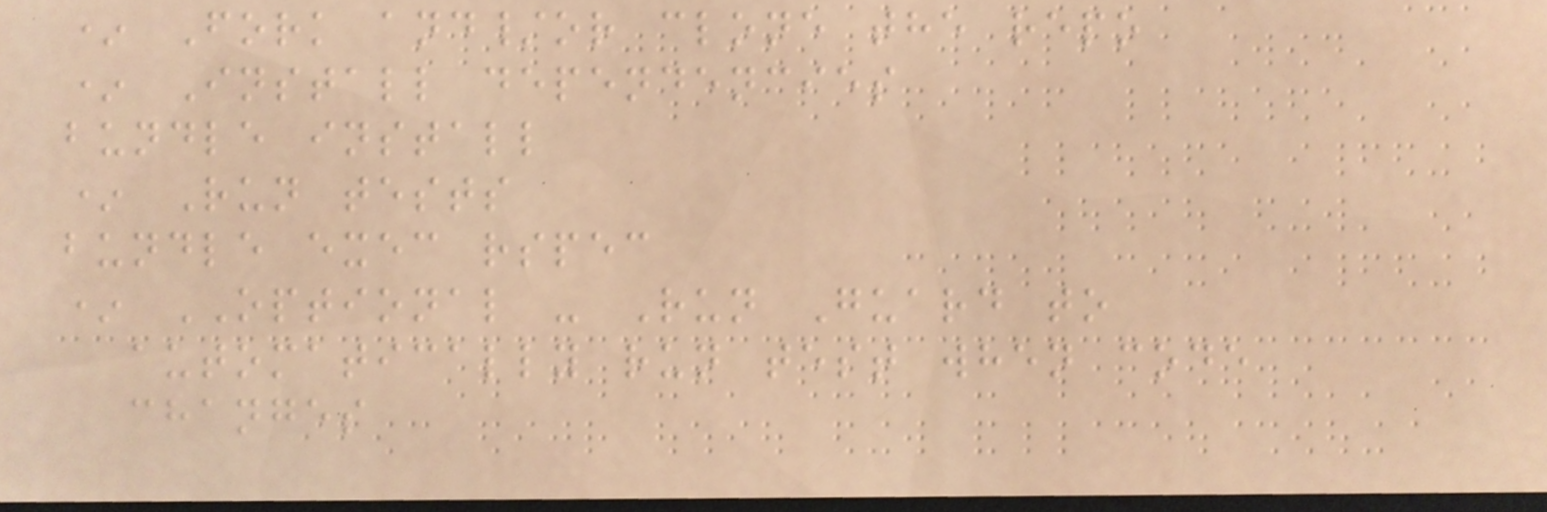* Fork and/or clone the repo
* Install dependencies
bundle install
* Run tests
bundle exec rspec
* OPTIONAL - Run Guard to
automatically run test when code
changes
